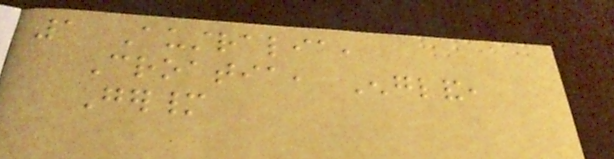1 Australia,
Croatia, England,
Germany
